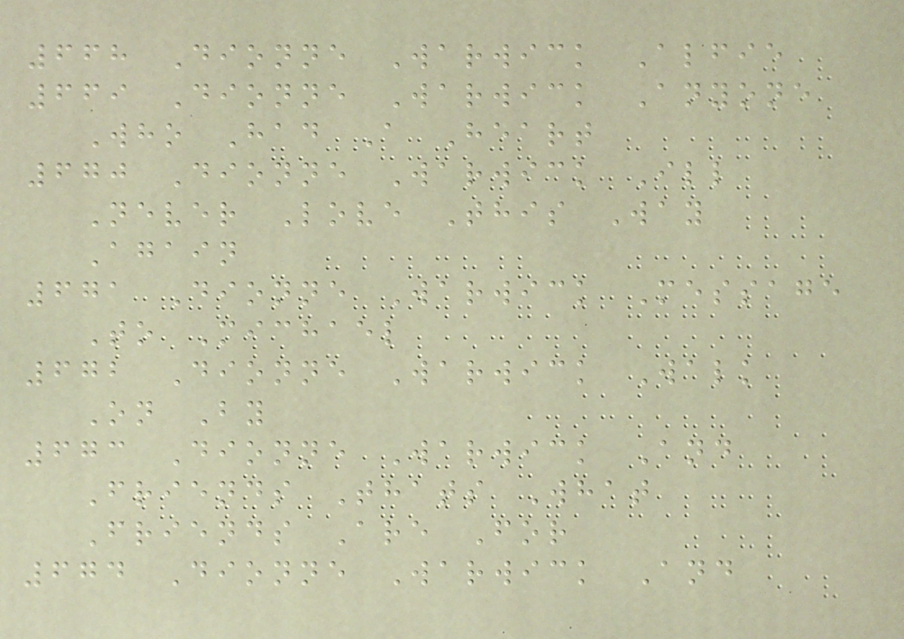668 Dionne Warwick Alfie
669 Dionne Warwick Anyone
Who Had A Heart
670 Dionne Warwick Ill
Never Love This Way
Again
671 Dionne Warwick Message
To Michael
672 Dionne Warwick Walk
On By
673 Dionne Warwick And
Friends Thats What
Friends Are For
674 Dionne Warwick And
